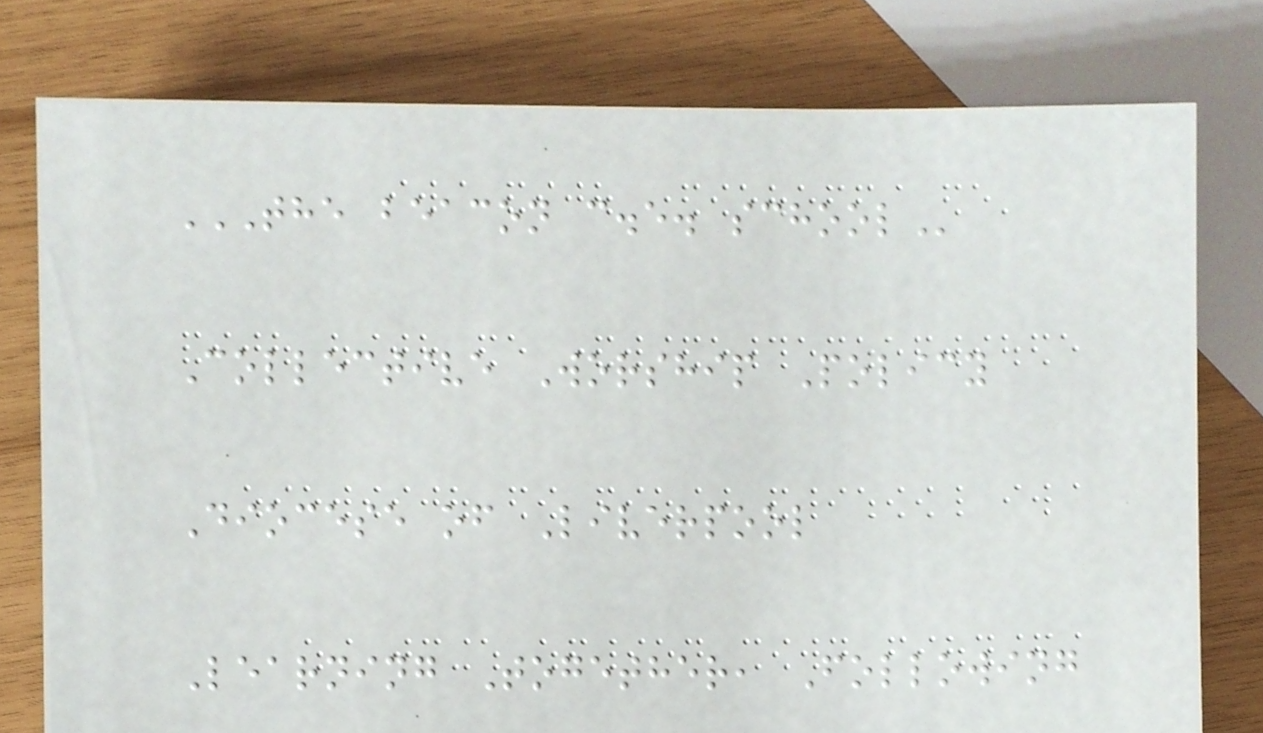THE BEACON C.E. SCHOOL
Collective Worship Policy
Diocese of Liverpool
Learning Together, Following
